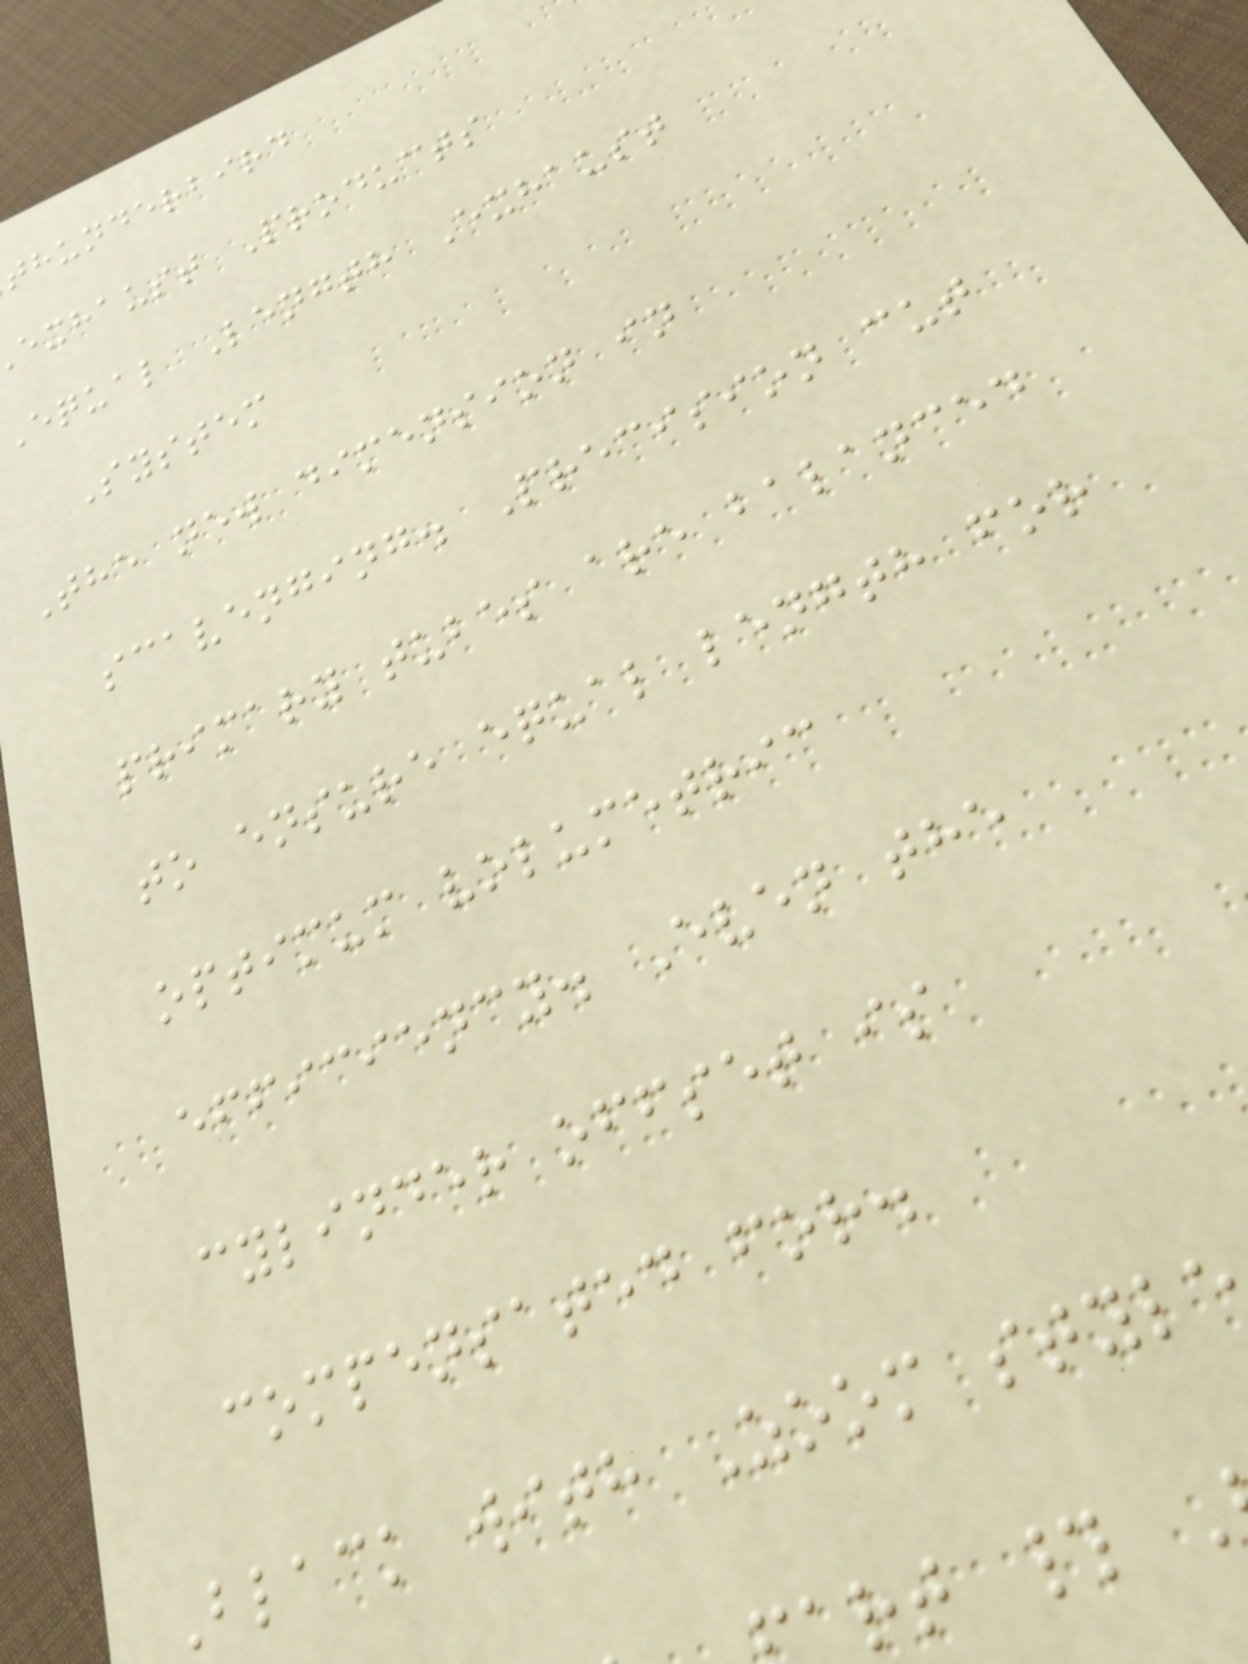thunderbird
exhaust Products
Equal Length Exhaust
System
The new dimension in
scavenging. Precision cut
primary tubes are balanced
to ensure equal length for
optimum volumetric
efficiency. Even the
cylinder offset is
compensated for.
Black with Zoom style
